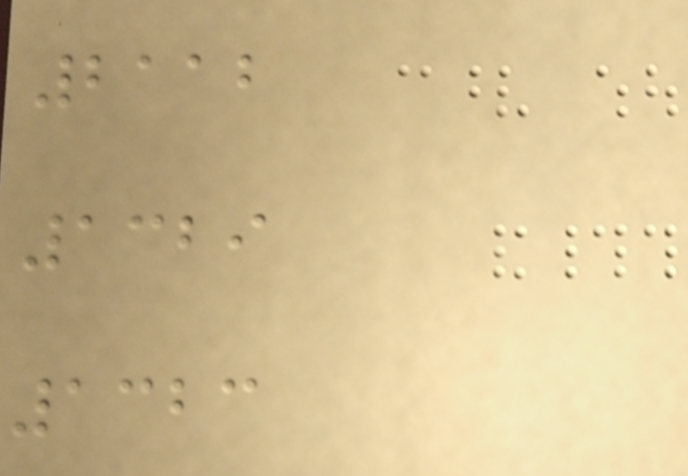2112
1329
1323
